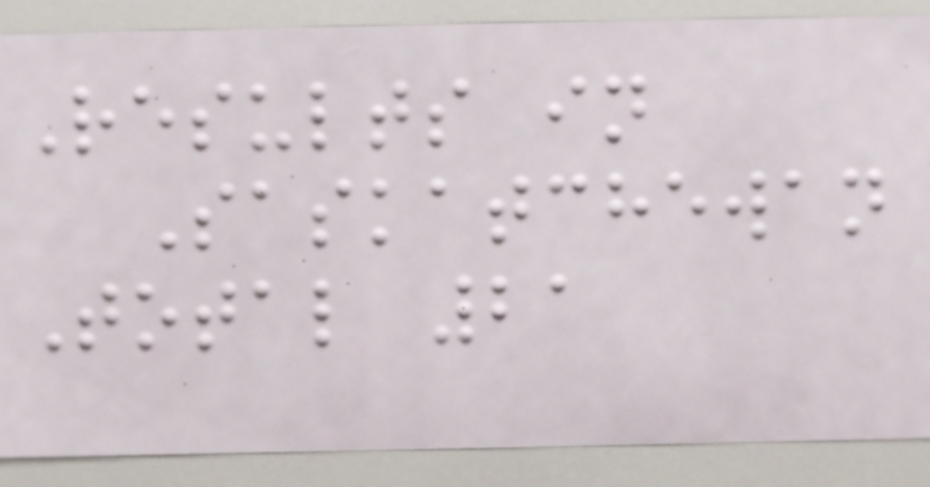Results in
Saskatchewan
Total 21
